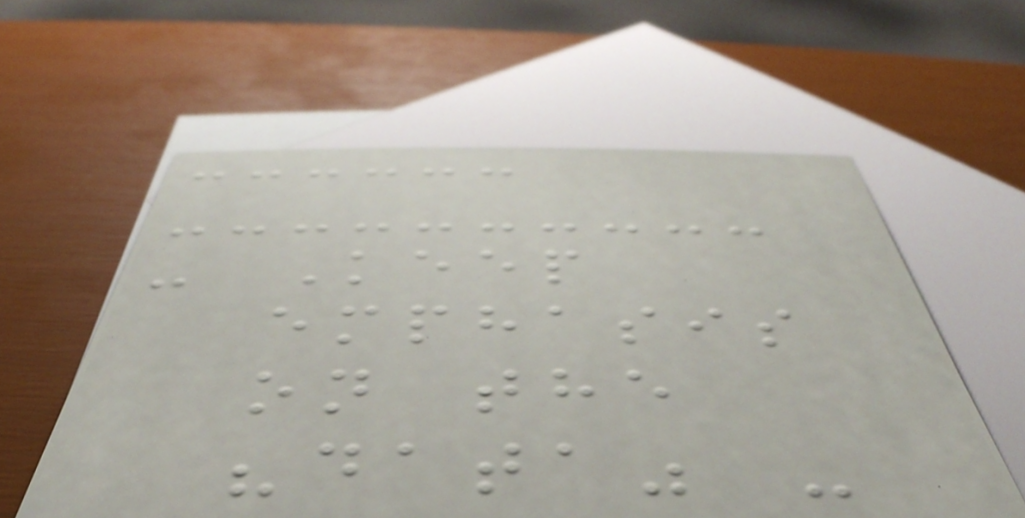- Keep
emphasis
on the
"data" -
